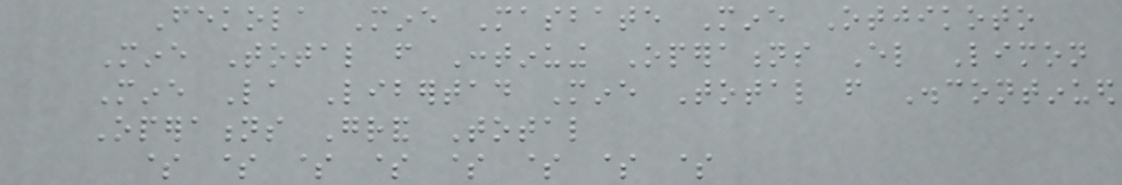Fekola Mine Masbate Mine Otjikoto
Mine Total from Continuing Operations El Limon
Mine La Libertad Mine Total from Discontinued
Operations Grand Total
$ $ $ $ $ $ $ $
